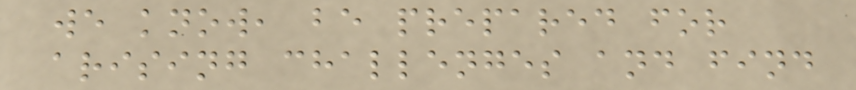we know, be prepared for
arising challenges and find
